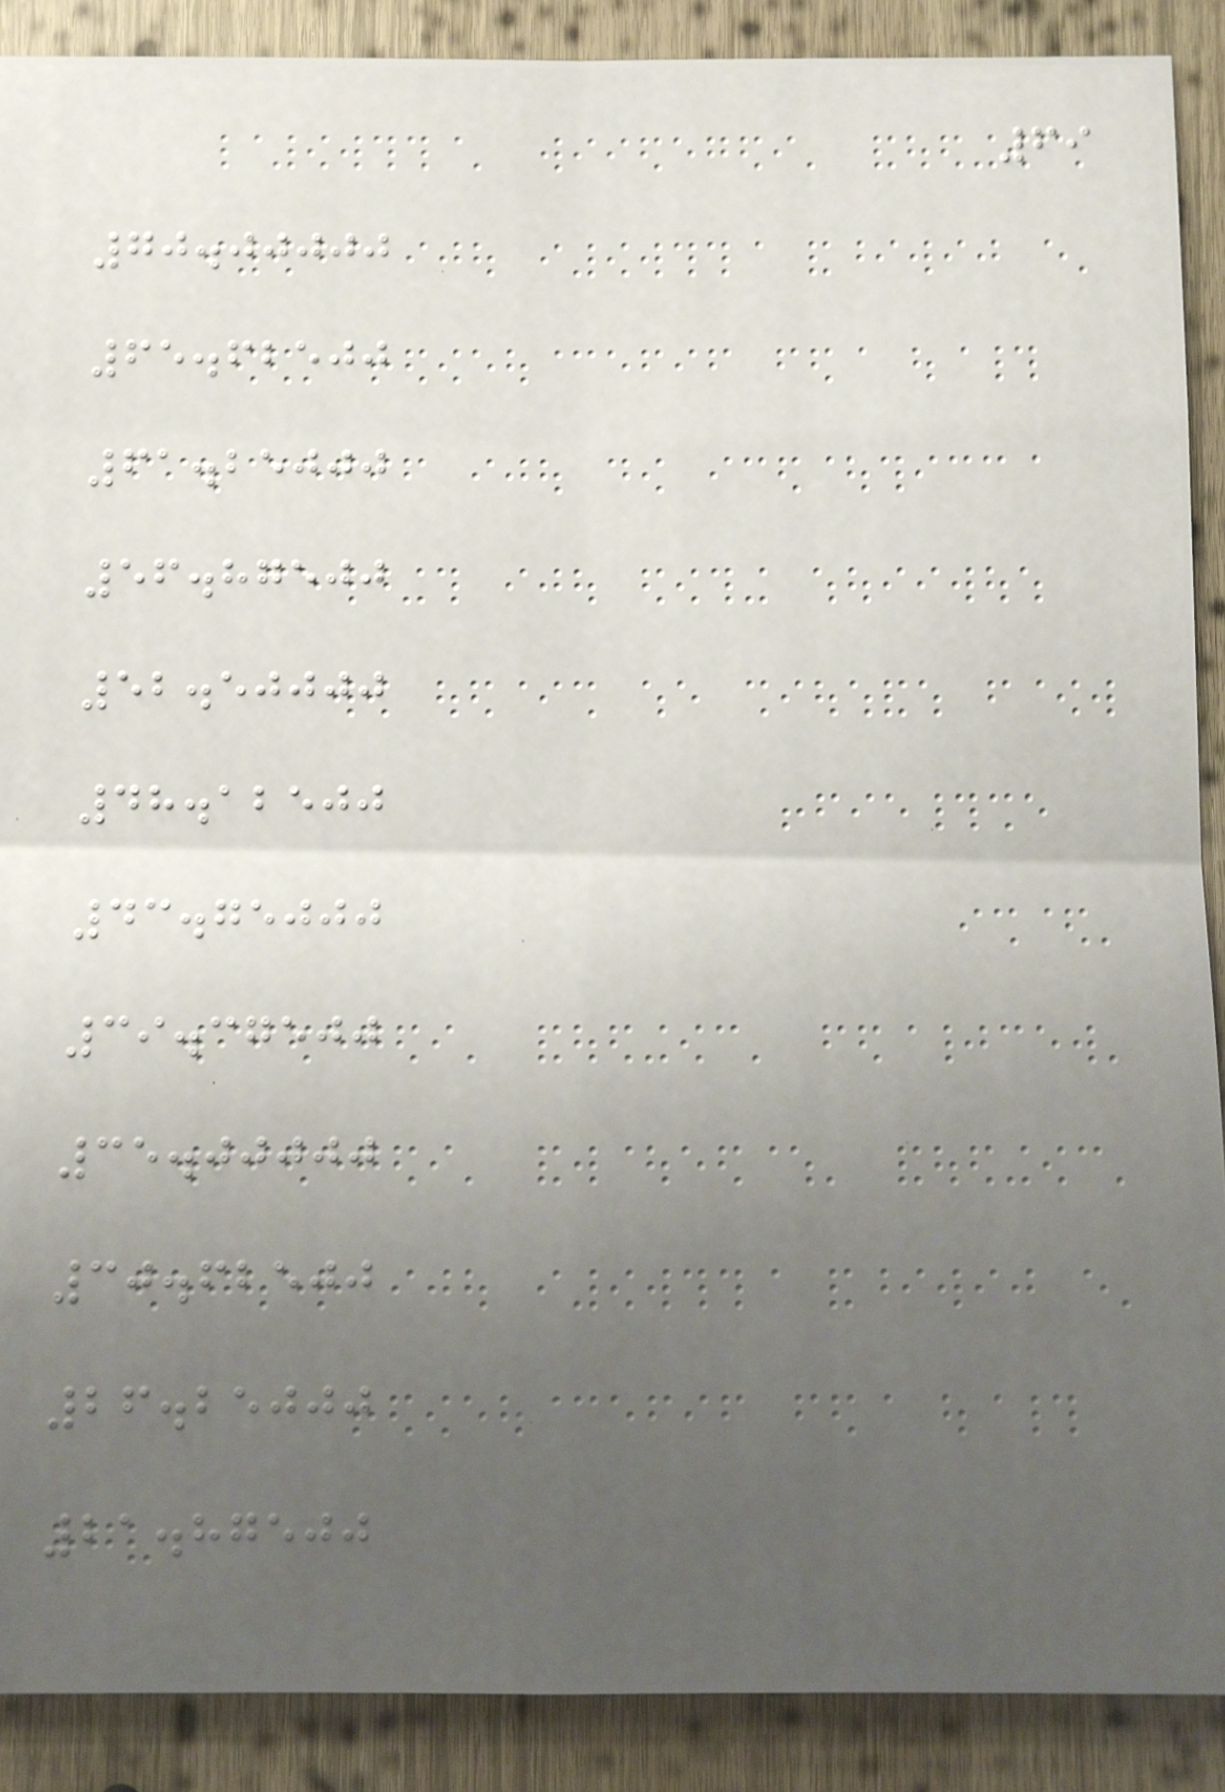69
70.00000
65.62500
61.25000
56.87500
52.50000
48.12500
43.75000
39.37500
35.00000
30.62500
26.25000
21.87500
